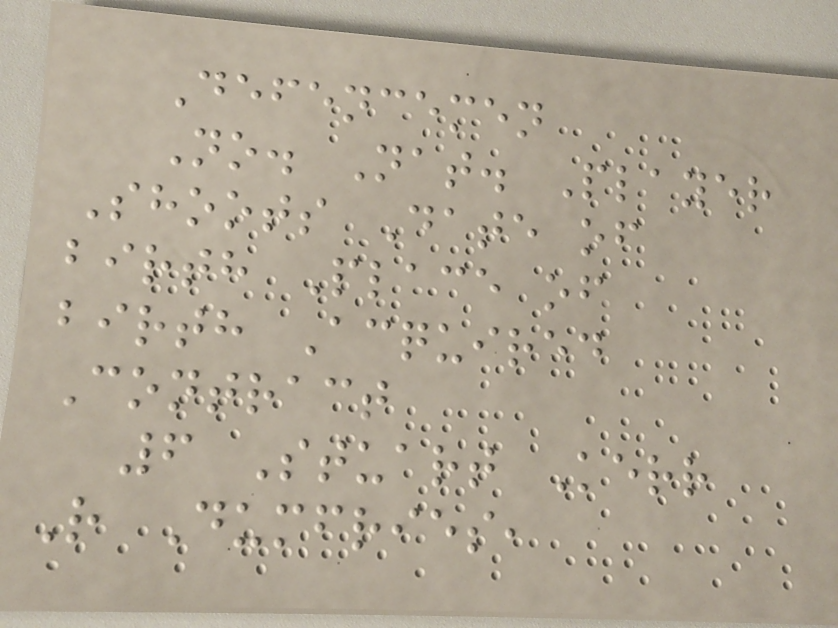Defencemen
No. Nat. Player
Shoots Date of
birth Place of
birth Acquired
Contract
6 Stuart Kerr
R Dumfries,
